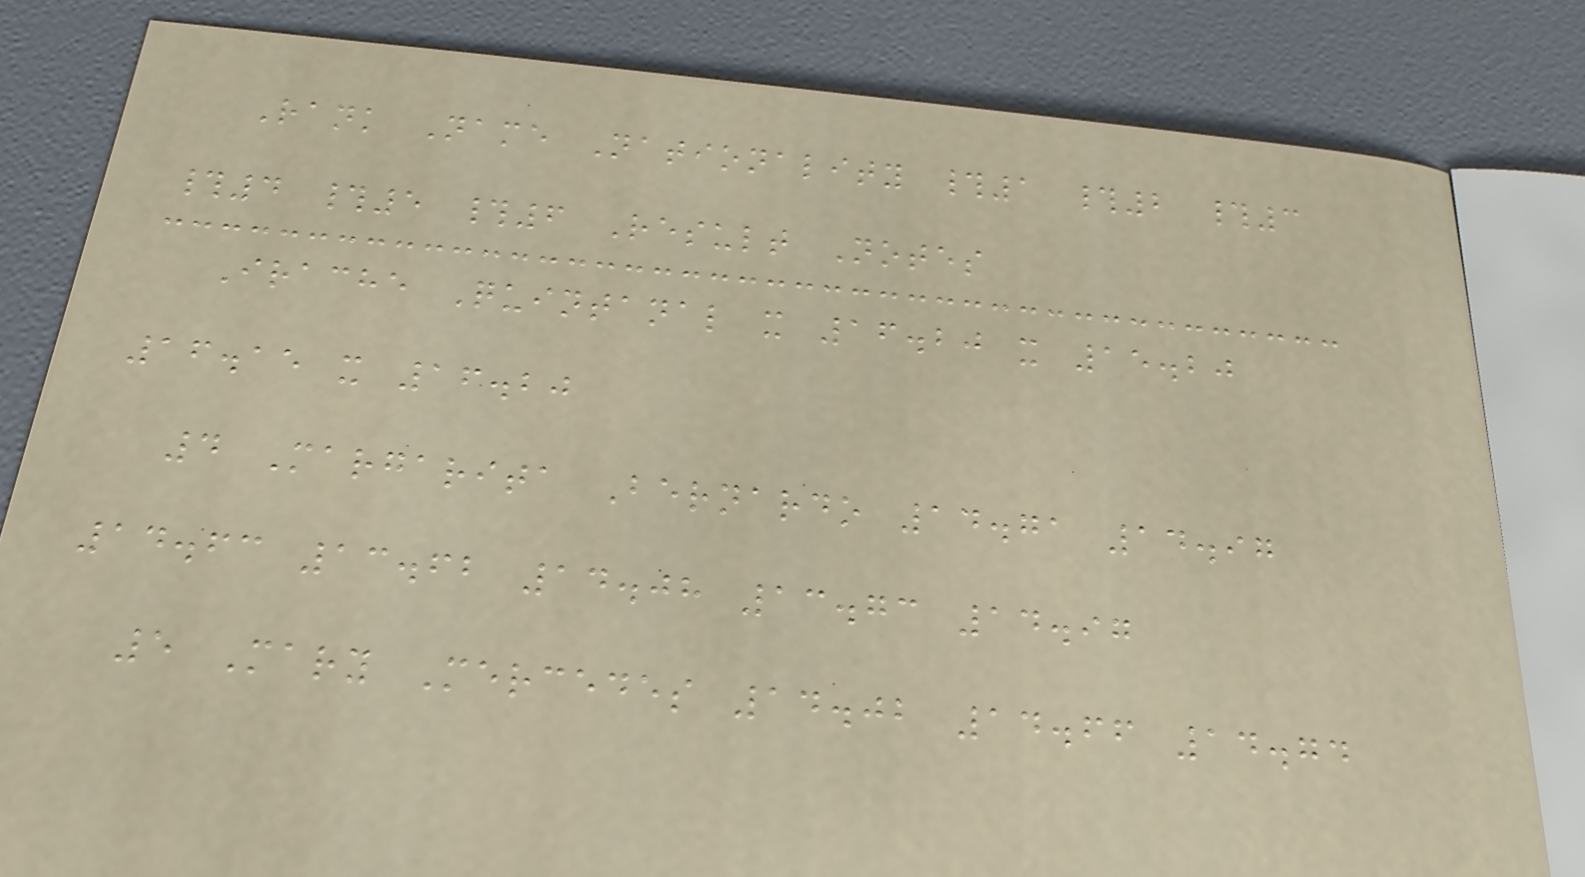Rank Name Nationality #1 #2 #3
#4 #5 #6 Result Notes
Irache Quintanal x 16.20 x 15.20
16.15 x 16.20
4 Margarita Bernardo 14.71 14.97
14.63 13.62 14.08 13.73 14.97
5 Mary Mercedes 14.02 14.66 14.74
